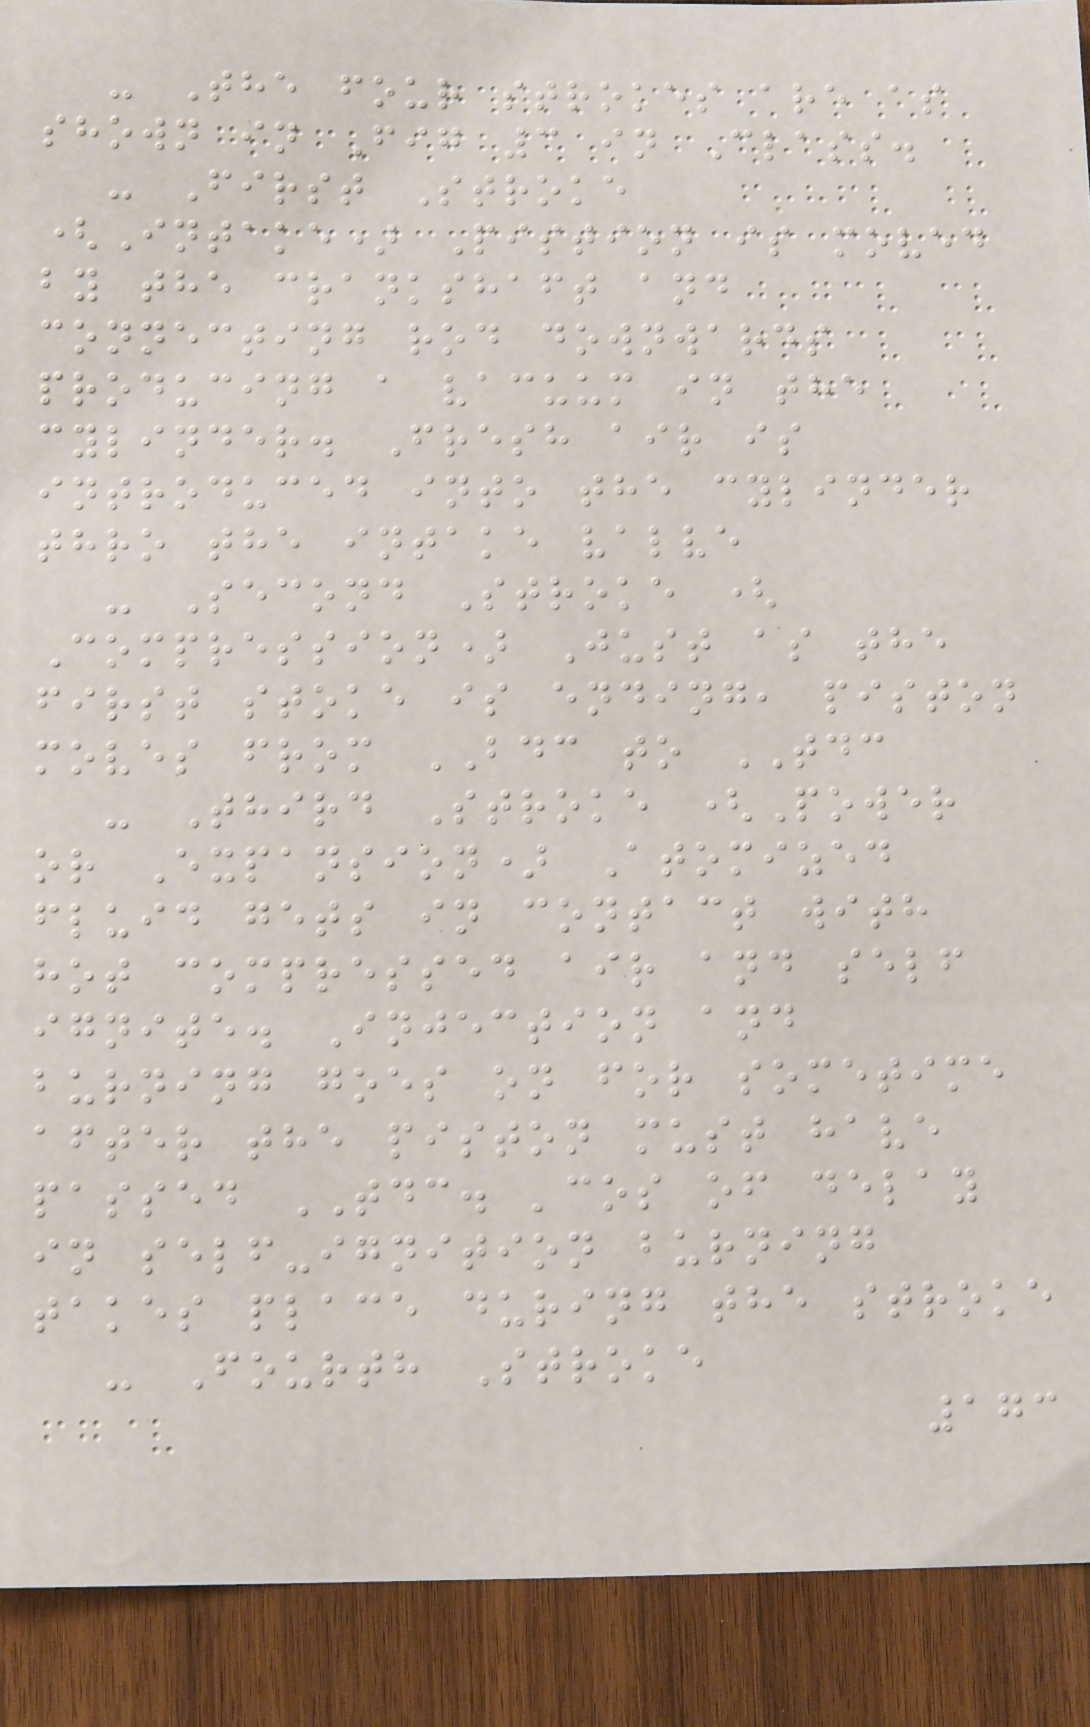- The four strokes are as
shown in Fig 3 in Class.
- First Stroke
(Intake) Pistion is moved
by the crankshaft and
connecting rod downwards
producing a vacuum in the
cylinder. Fresh air is
introduced into the cylinder
thro the intake valve
- Second Stroke (
Compression) Just as the
first stoke is ending, piston
moves from BDC to TDC
- Third Stroke (Power
or Expansion) Atomized
fluid gets in contact with
hot compressed air and self
ignite. Injection and
burning goes on for sometime
after the piston must have
passed TDC. 'cos of delay
in self-ignition burning
takes place during the stroke
- Fourth Stroke
173
